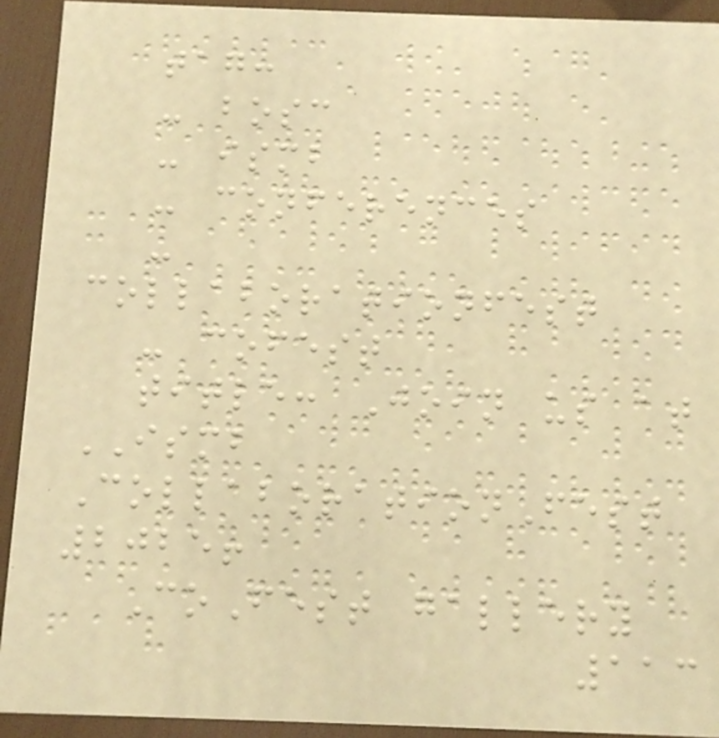tag:
- bosc
- ismb
- conferences
-
collaborationfest
- cofest
title: Join us at
ISMB
CollaborationFest
2025!
CoFest gallery
113
